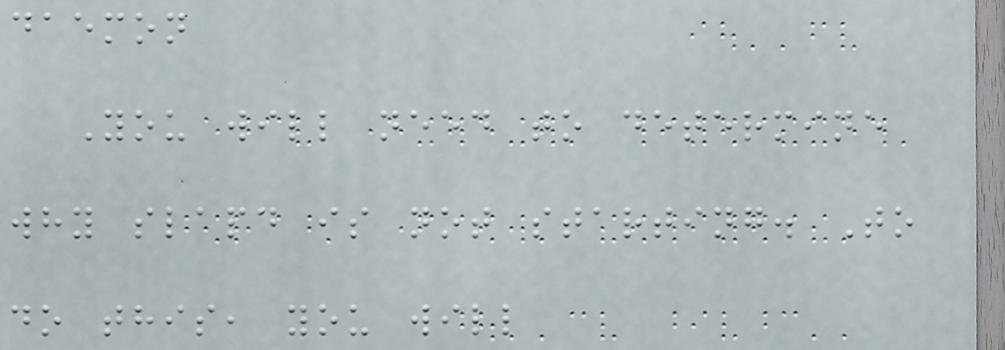daemon
You will need to determine
why slapd is not starting. To
do this, you will
